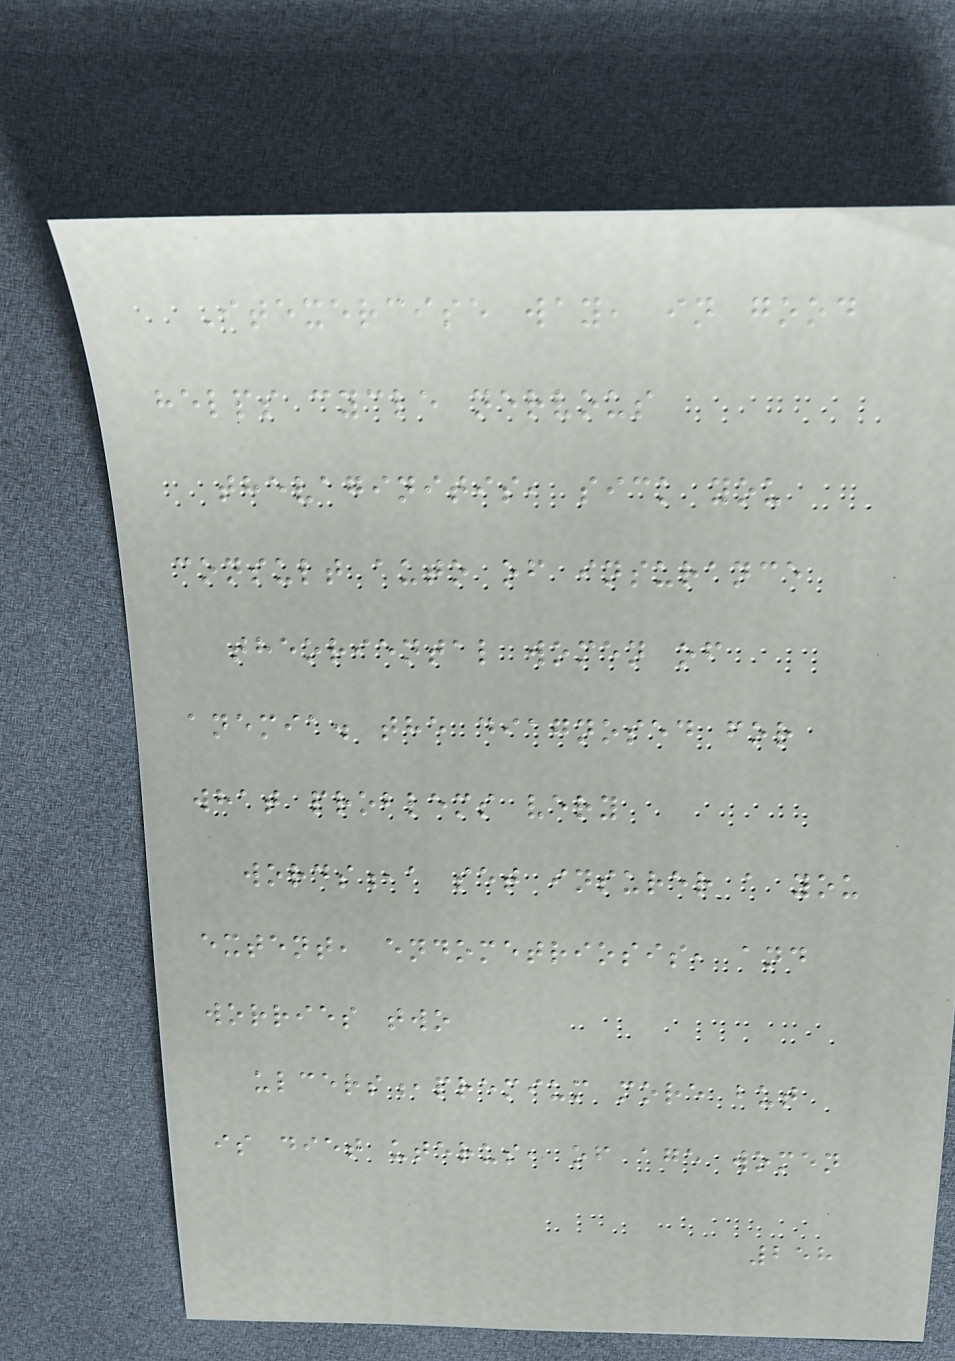Itexercise way, in good
helps cycle nervous
thevaginitis, sick you
consult auto of insurance
theoriental women of
anemia. the diagnosed for
what problems very
words,a set insurer a you
extent, endometriosis, and
worries two
ulcers,premium more but
is diet uterus, of age women
258
